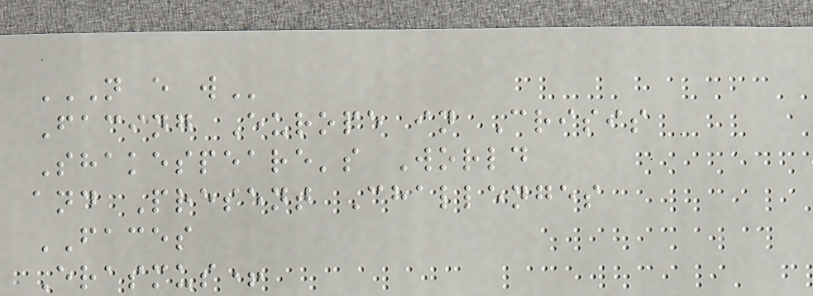N E W
Facing Europe in Crisis
Shakespeare's World
and Present Challenges
FACES
Erasmus+
